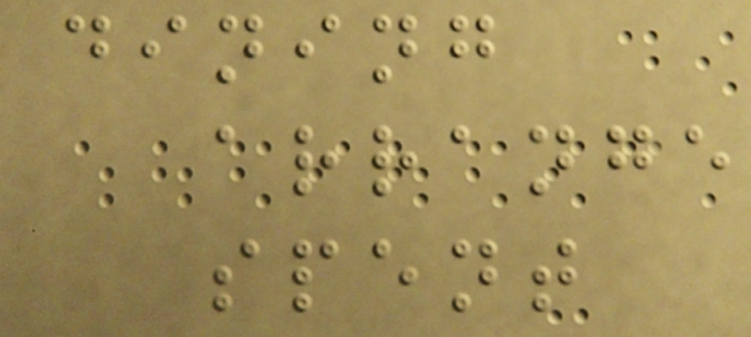dining
arrange
spent
